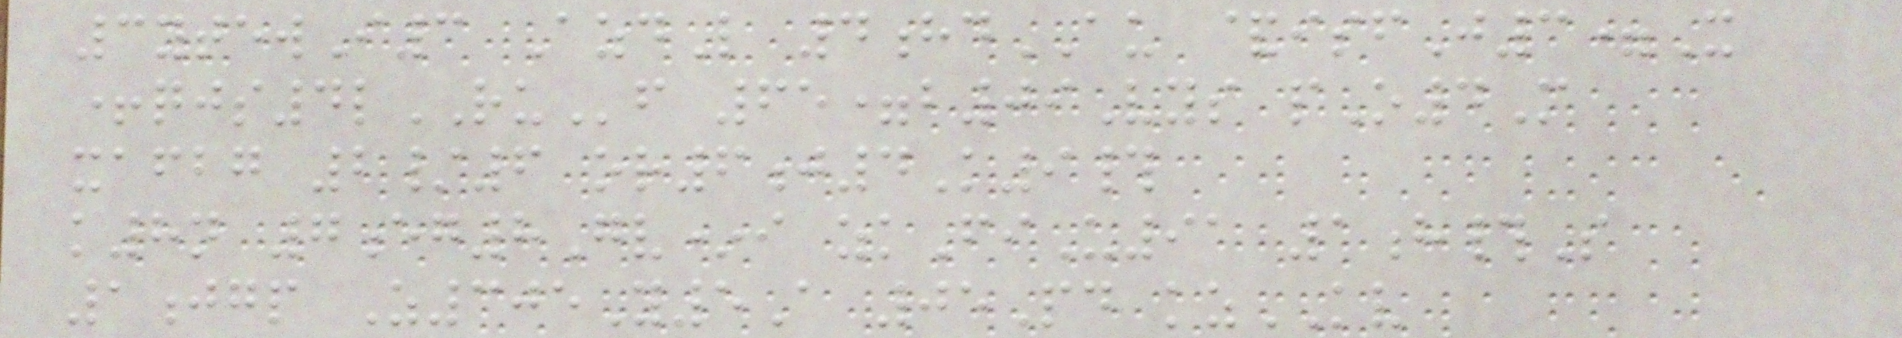3ytewI3 AzdL 4hdAU &isfJ3=X
+qjs4lRUf 65=b09Vys pO4M
xafbg 2/6 or6j4K9#
k8n 7eg8Gv*i zkFiU91 1h#S
1jgp Z305Y5A 05Pd kzKV
